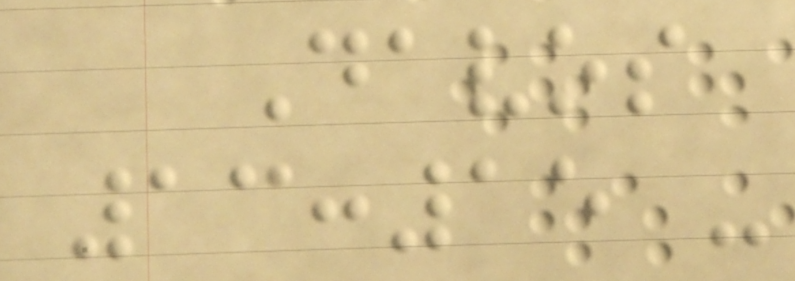Davos
13:15 -
